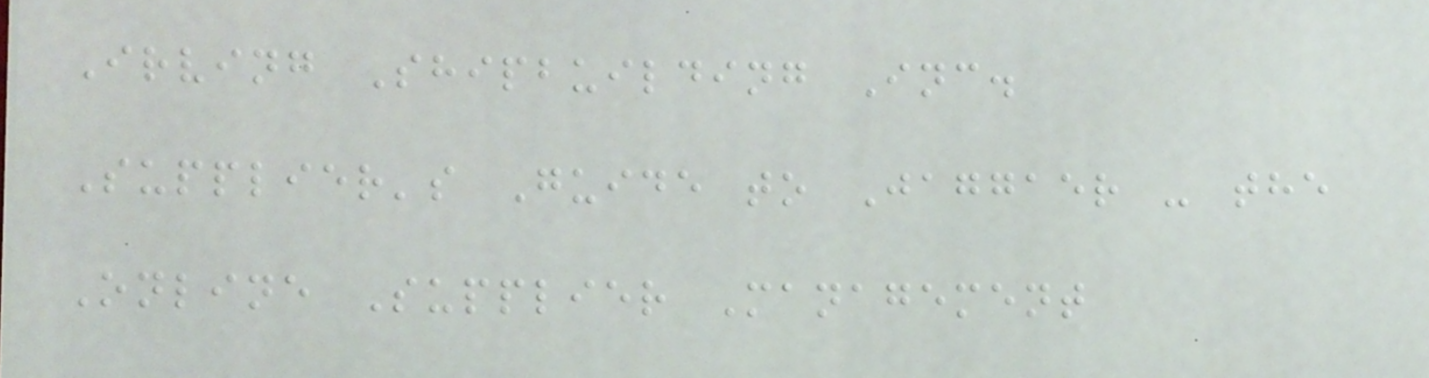Irving Shipbuilding Inc.
Supplier's Guide to Jaggaer - the
Online Supplier Management
